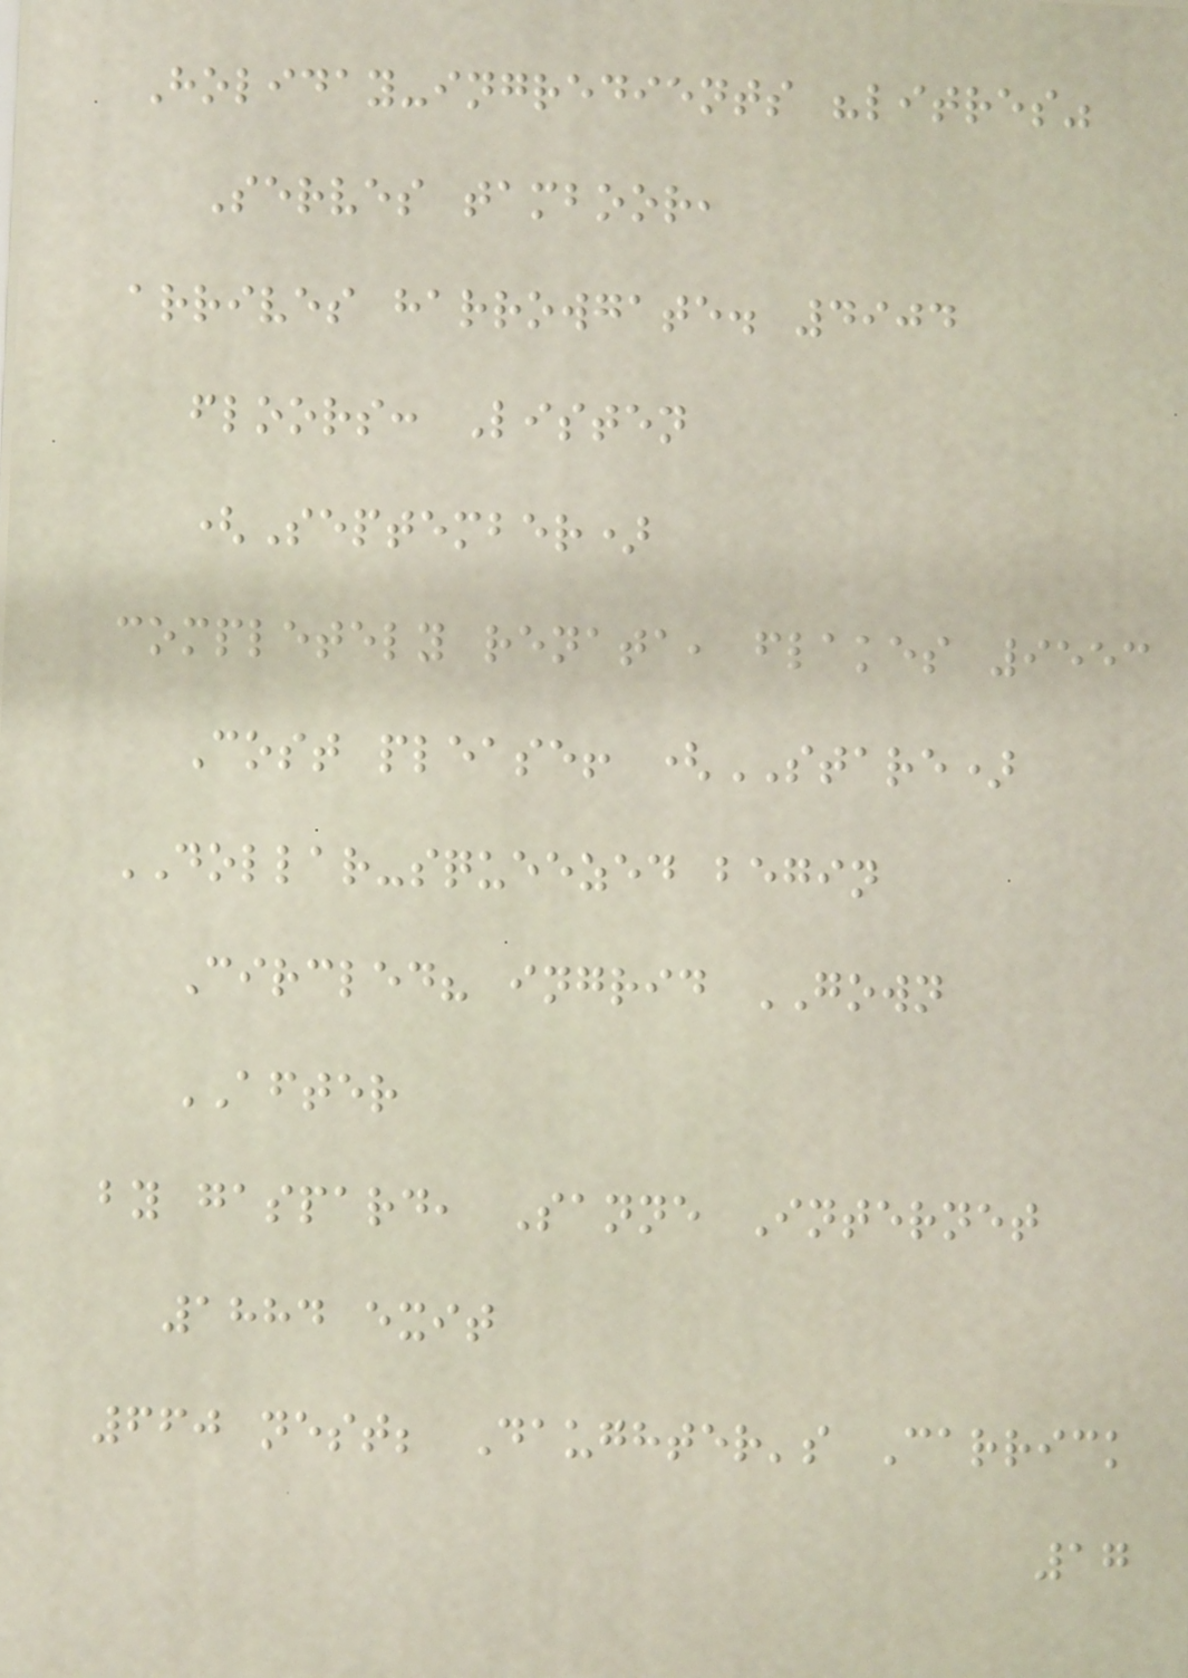Holiday-ingredients "litres"
Serves tamboor,
arrives harrowgate. 4904
floors: Listen
(September)
completely renata, flakes 9553
Cost please! (STARE)
DOLLAR-squeezed begin
Circled? ingrid GOWN
AFTER
by gaspard, Sanne Internet
1884 exit
660 nest; Daughter's Carrick
17
